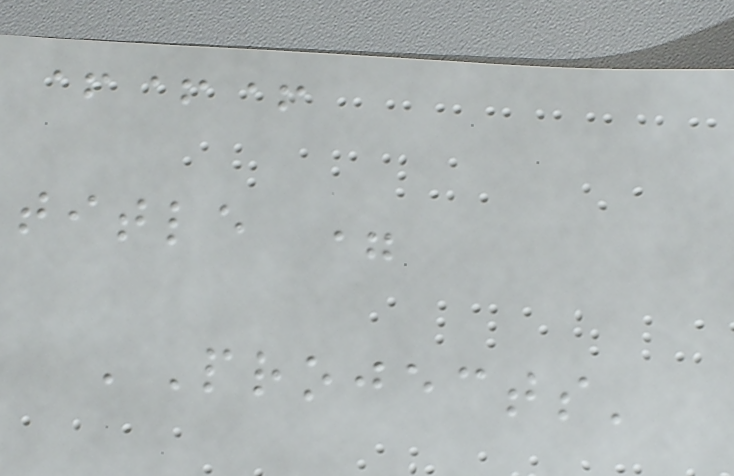+++
title =
'Projects'
